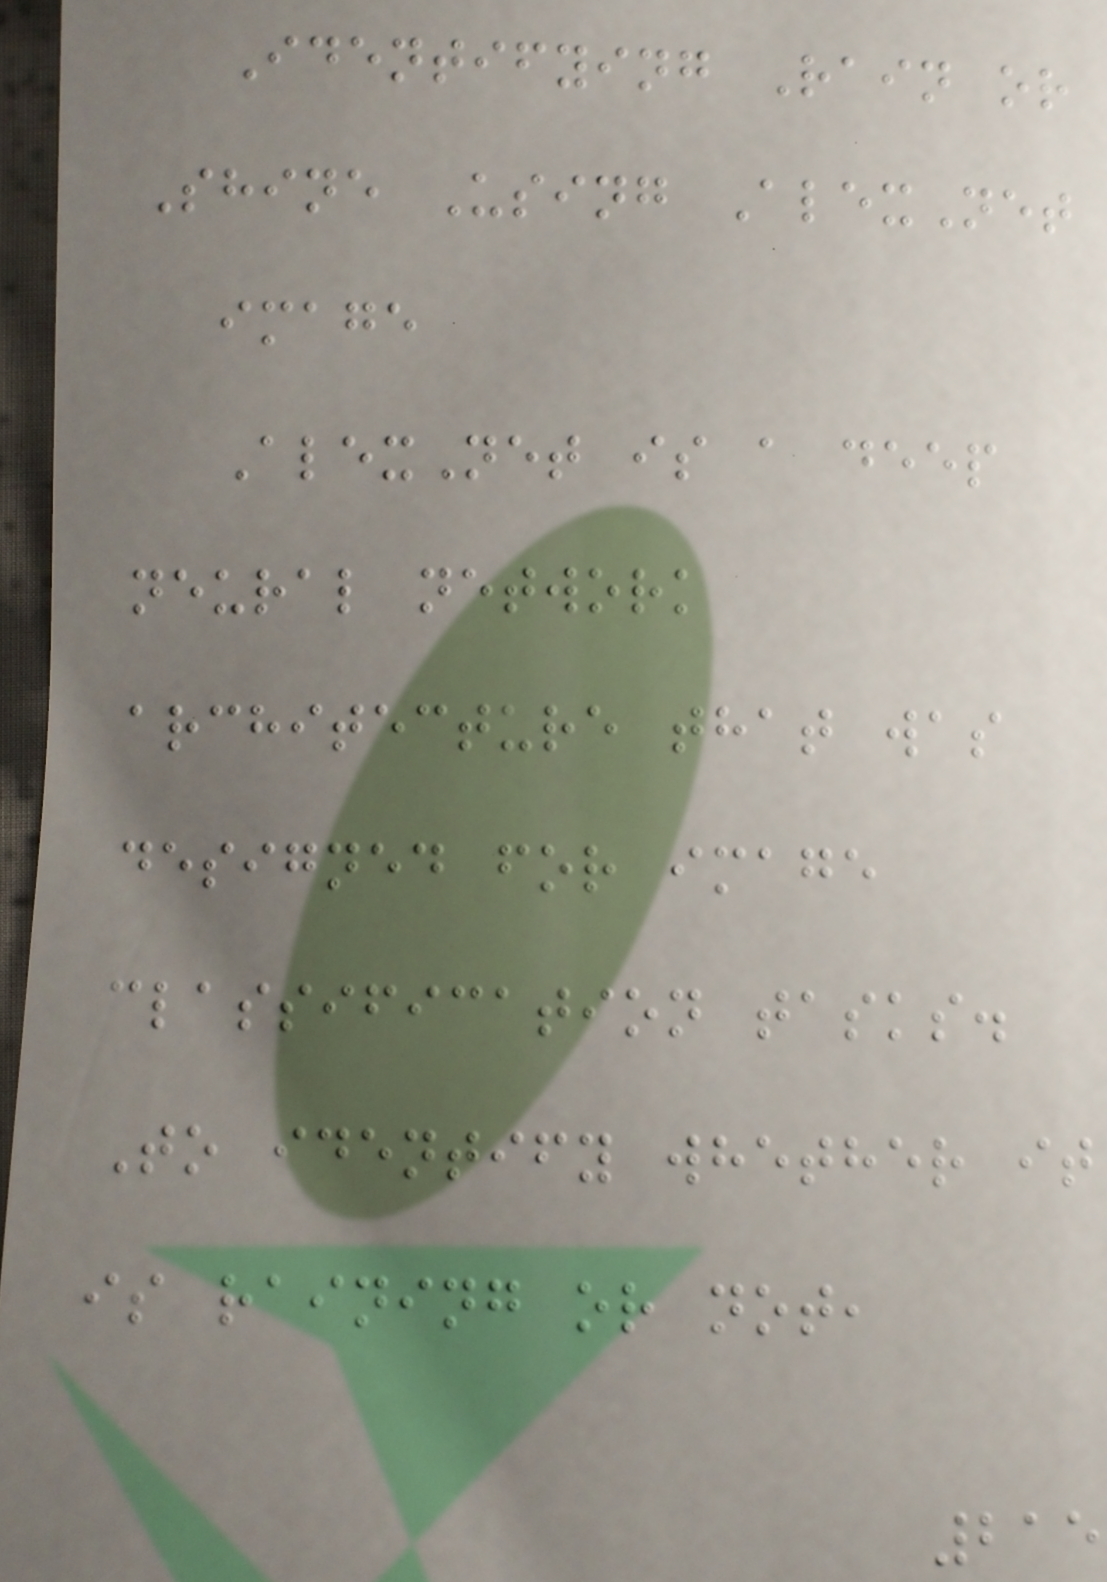Identifying Rain or
Shine Using AlexNet
image
AlexNet is a deep
neural network
architecture that was
designed for image
classification tasks.
To identify whether it
is raining or not,
215
